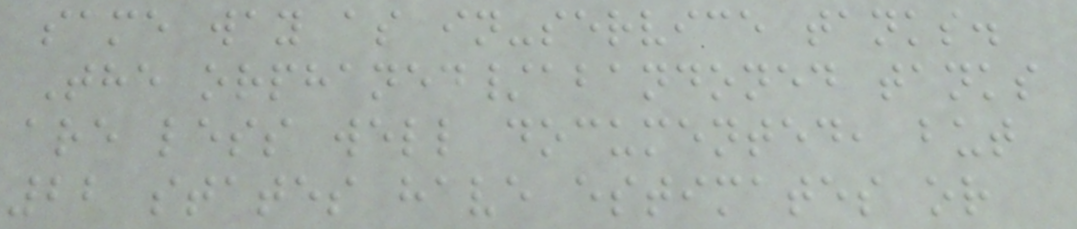same way as in-service tanks.
The orphaned/abandoned tanks
are less well documented, but
22 states have estimates or
